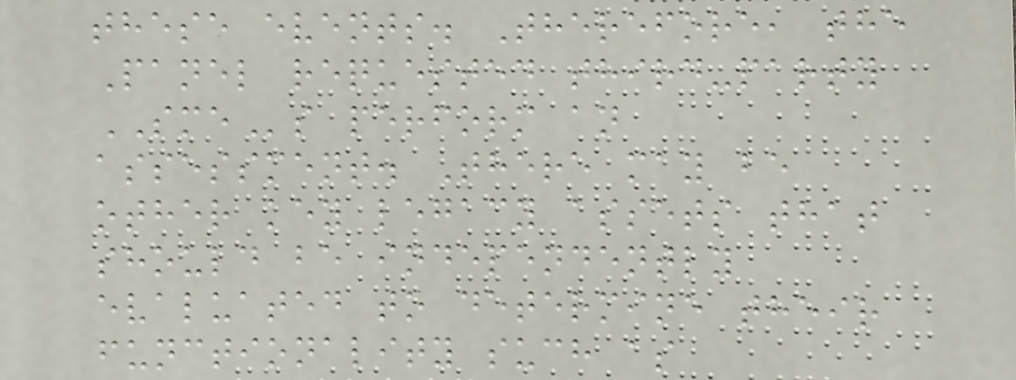these events. Therefore, the
Panel requested third-party
SMEs perform an
assessment. There may be
other key legacy assets that
should be independently
evaluated to determine their
functionality such as
